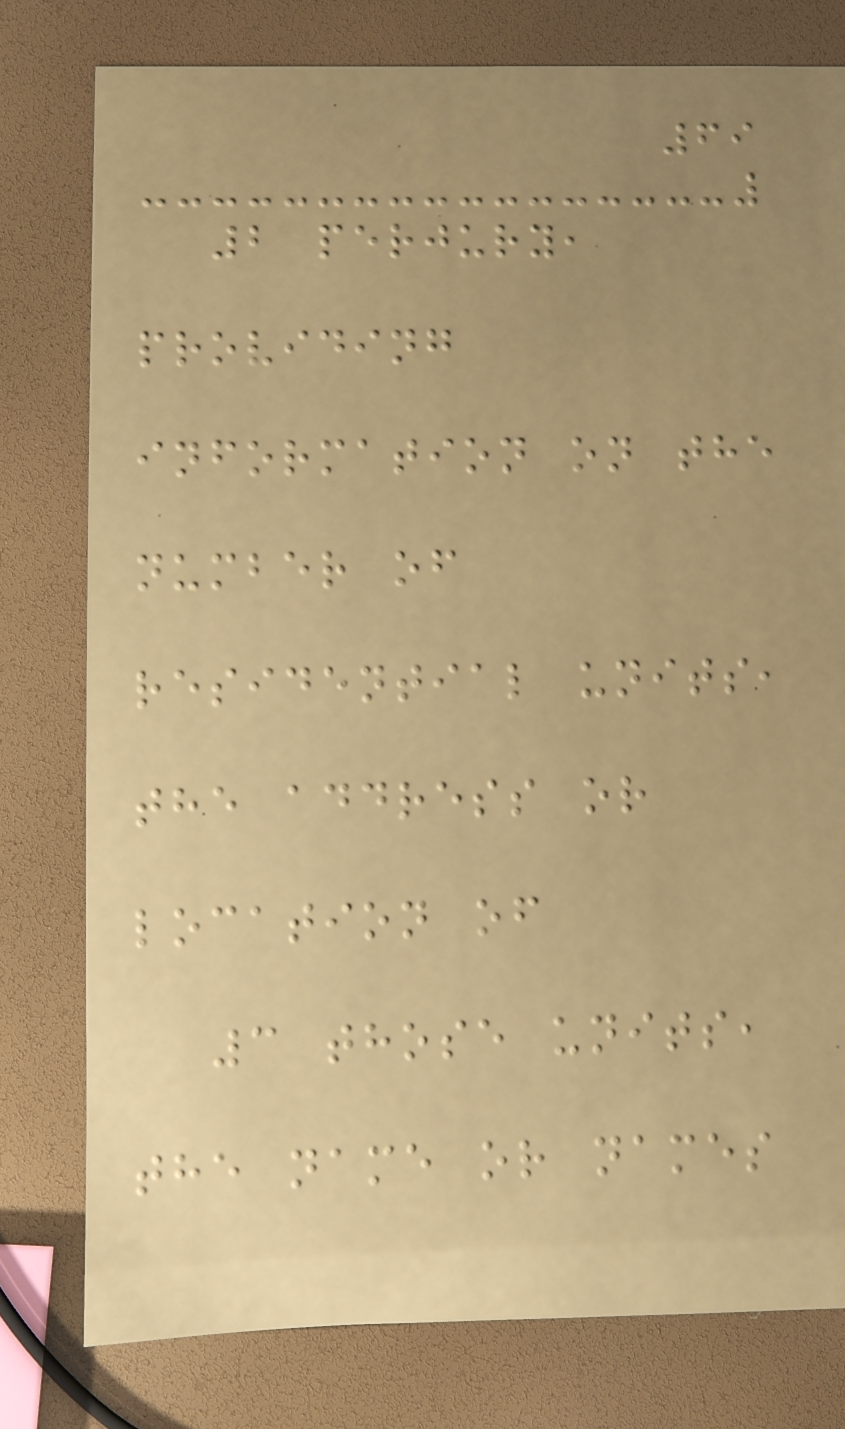69
2 perjury,
providing
information on the
number of
residential units,
the address or
location of
3 those units,
the name or names
